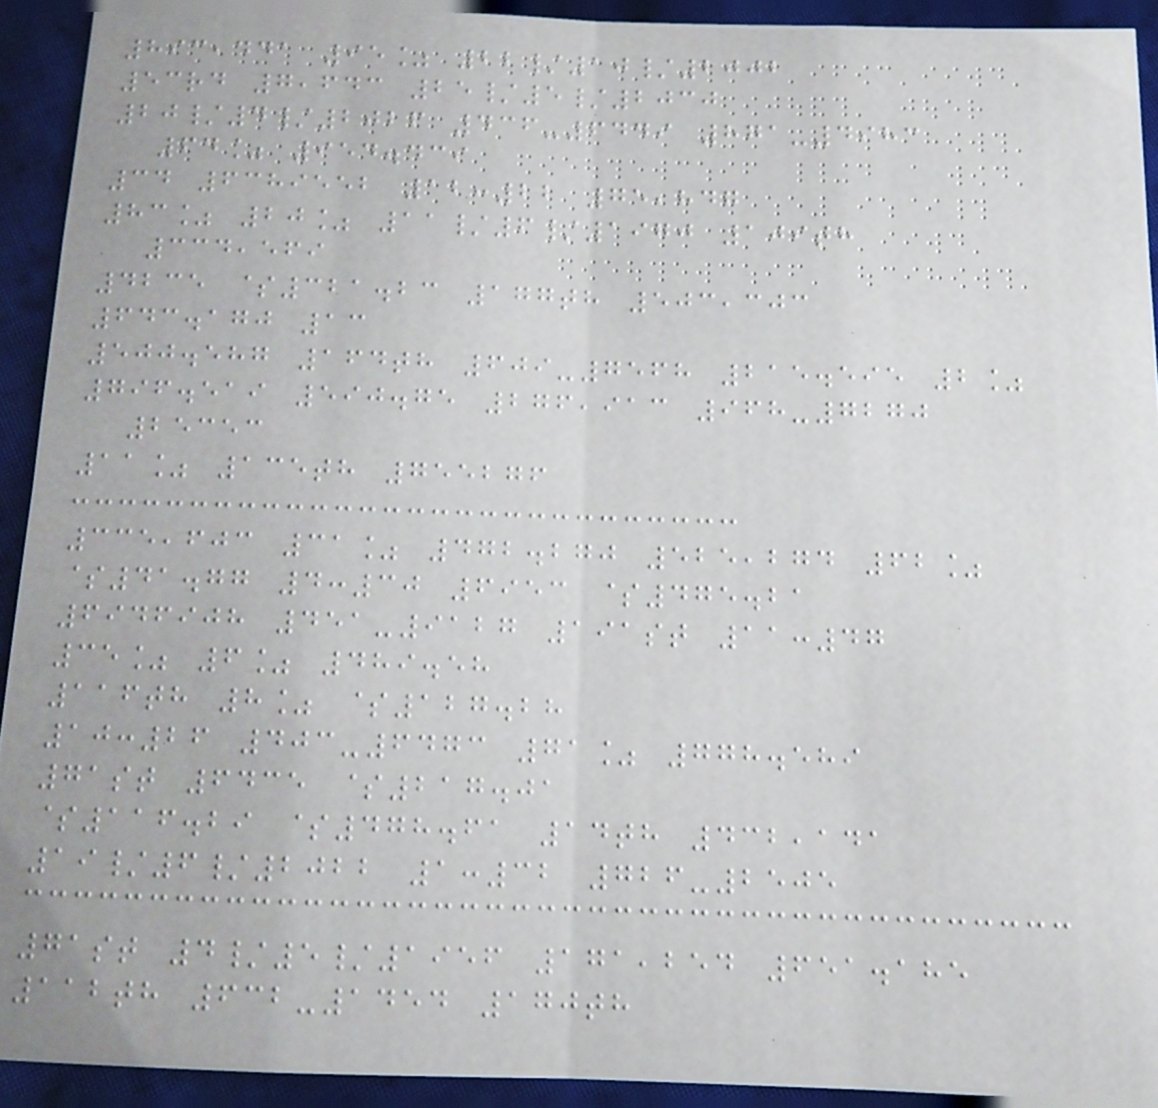893,441 95% 22/10/2002
53rd 7,643 25/5/2030
20/4/2026 436-6449 871-4983
64% 954.439
34 6389552 12:22 75,847
83% 20% 11/6/1970 109th
334,569
4235 $321.23 177th 503,303
643.170 13
500.587 164th 609-7568 215.595 2%
796.519 590.75 276,913 968-7270
25353
11% 135th 755276
335,603 31% 472.270 525,274 62%
$41.77 4:30 6953 $475.21
6946908 451-9127 191st 11:47
35% 6% 489.58
116th 8% $127.28
10:26 403-6473 71% 778.589
71st 6435 $217.01
$116.29 $478.61 14th 432,141
19/6/2022 1:32 726-2505
71st 4/5/1956 171,254 651.185
112th 632-1454 170th
